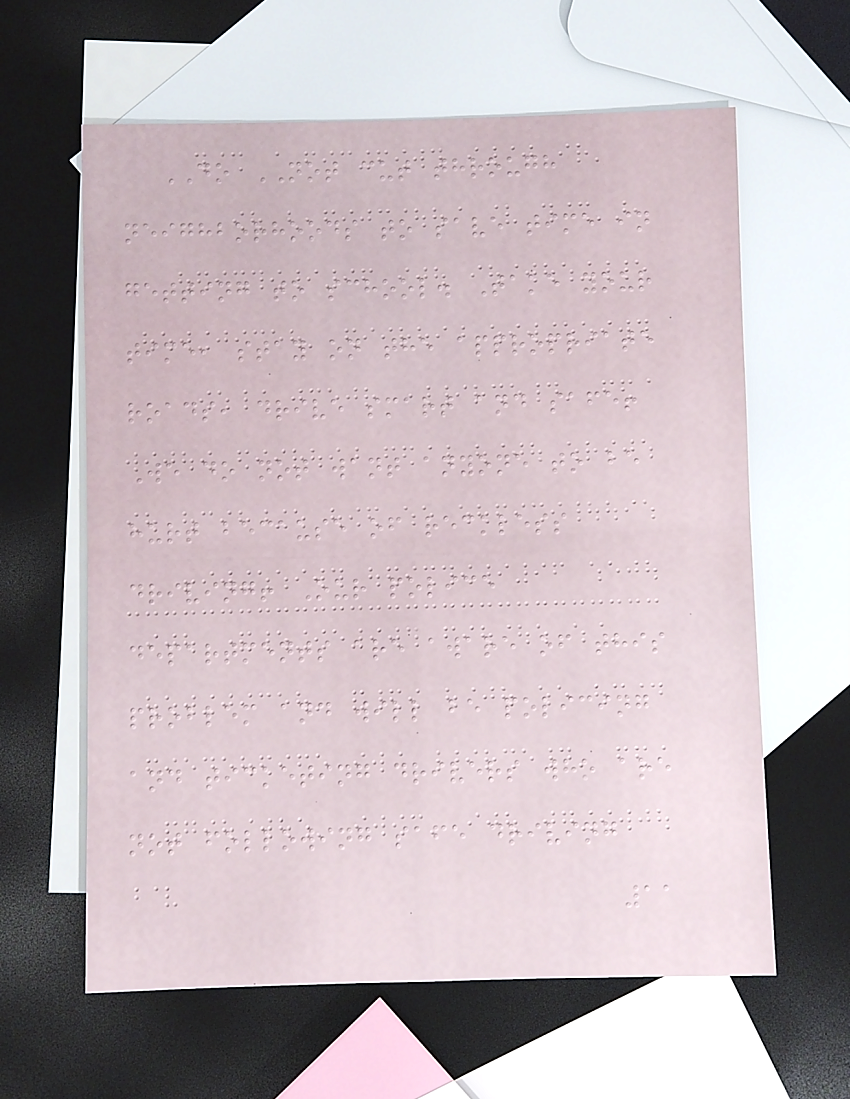DO NOT cut through
neighborhoods to save time in
getting to school. Take your
time, stay on the appropriate
roads, drive smart and safe!
We do not want anyone to be
hurt because of reckless
driving! Our police
departments are aware of this
problem and will be policing
and ticketing drivers who are
not following safe driving
11
